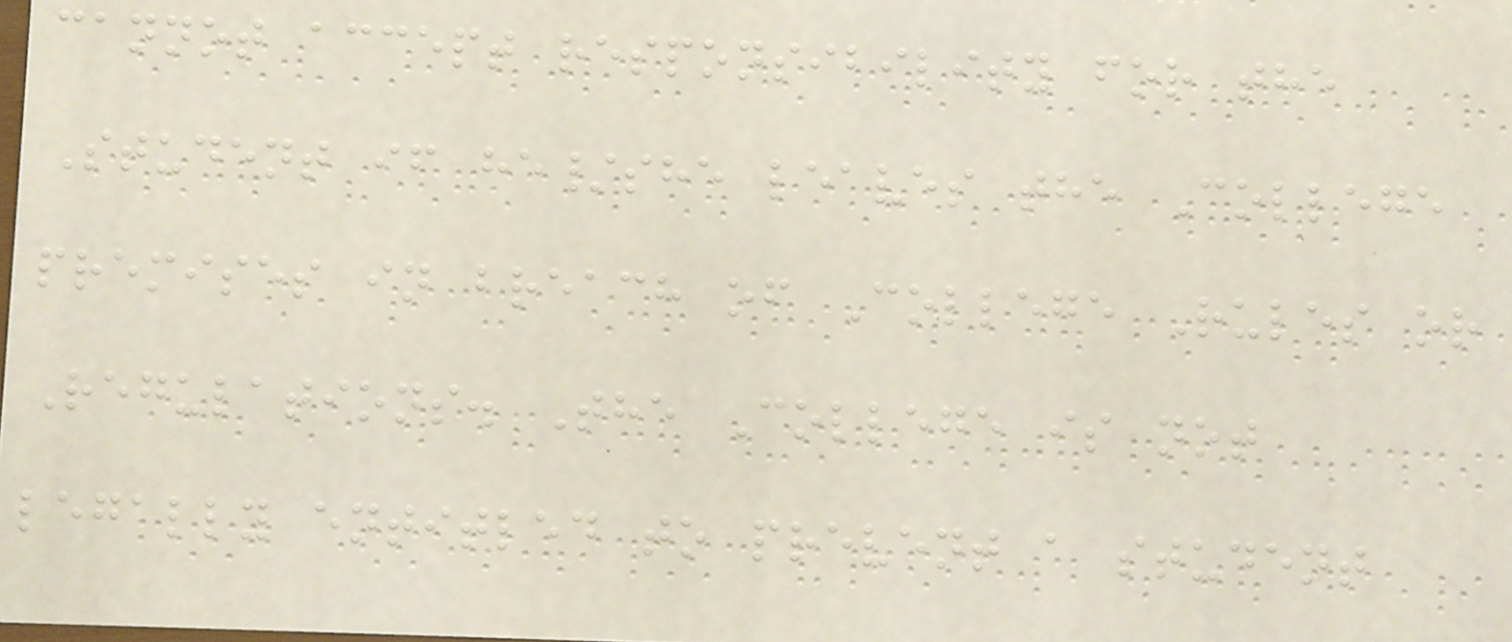cannot accept responsibility for the
Student if he/she leaves the College
premises in breach of College Rules or
Regulations. The College is not
legally entitled to prevent a student
